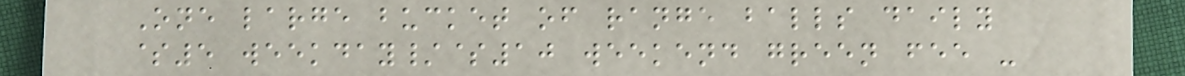One large bucket of range balls daily
$5 weekday/$10 weekend green fee -
